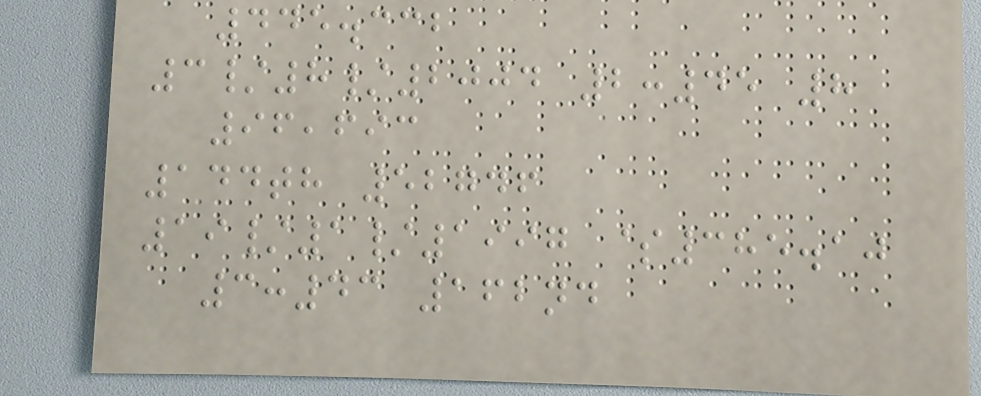445.332
3/8/2004 2:45 8
96,693
144th 52746
19/1/1997 $385.10
3:43 162nd
